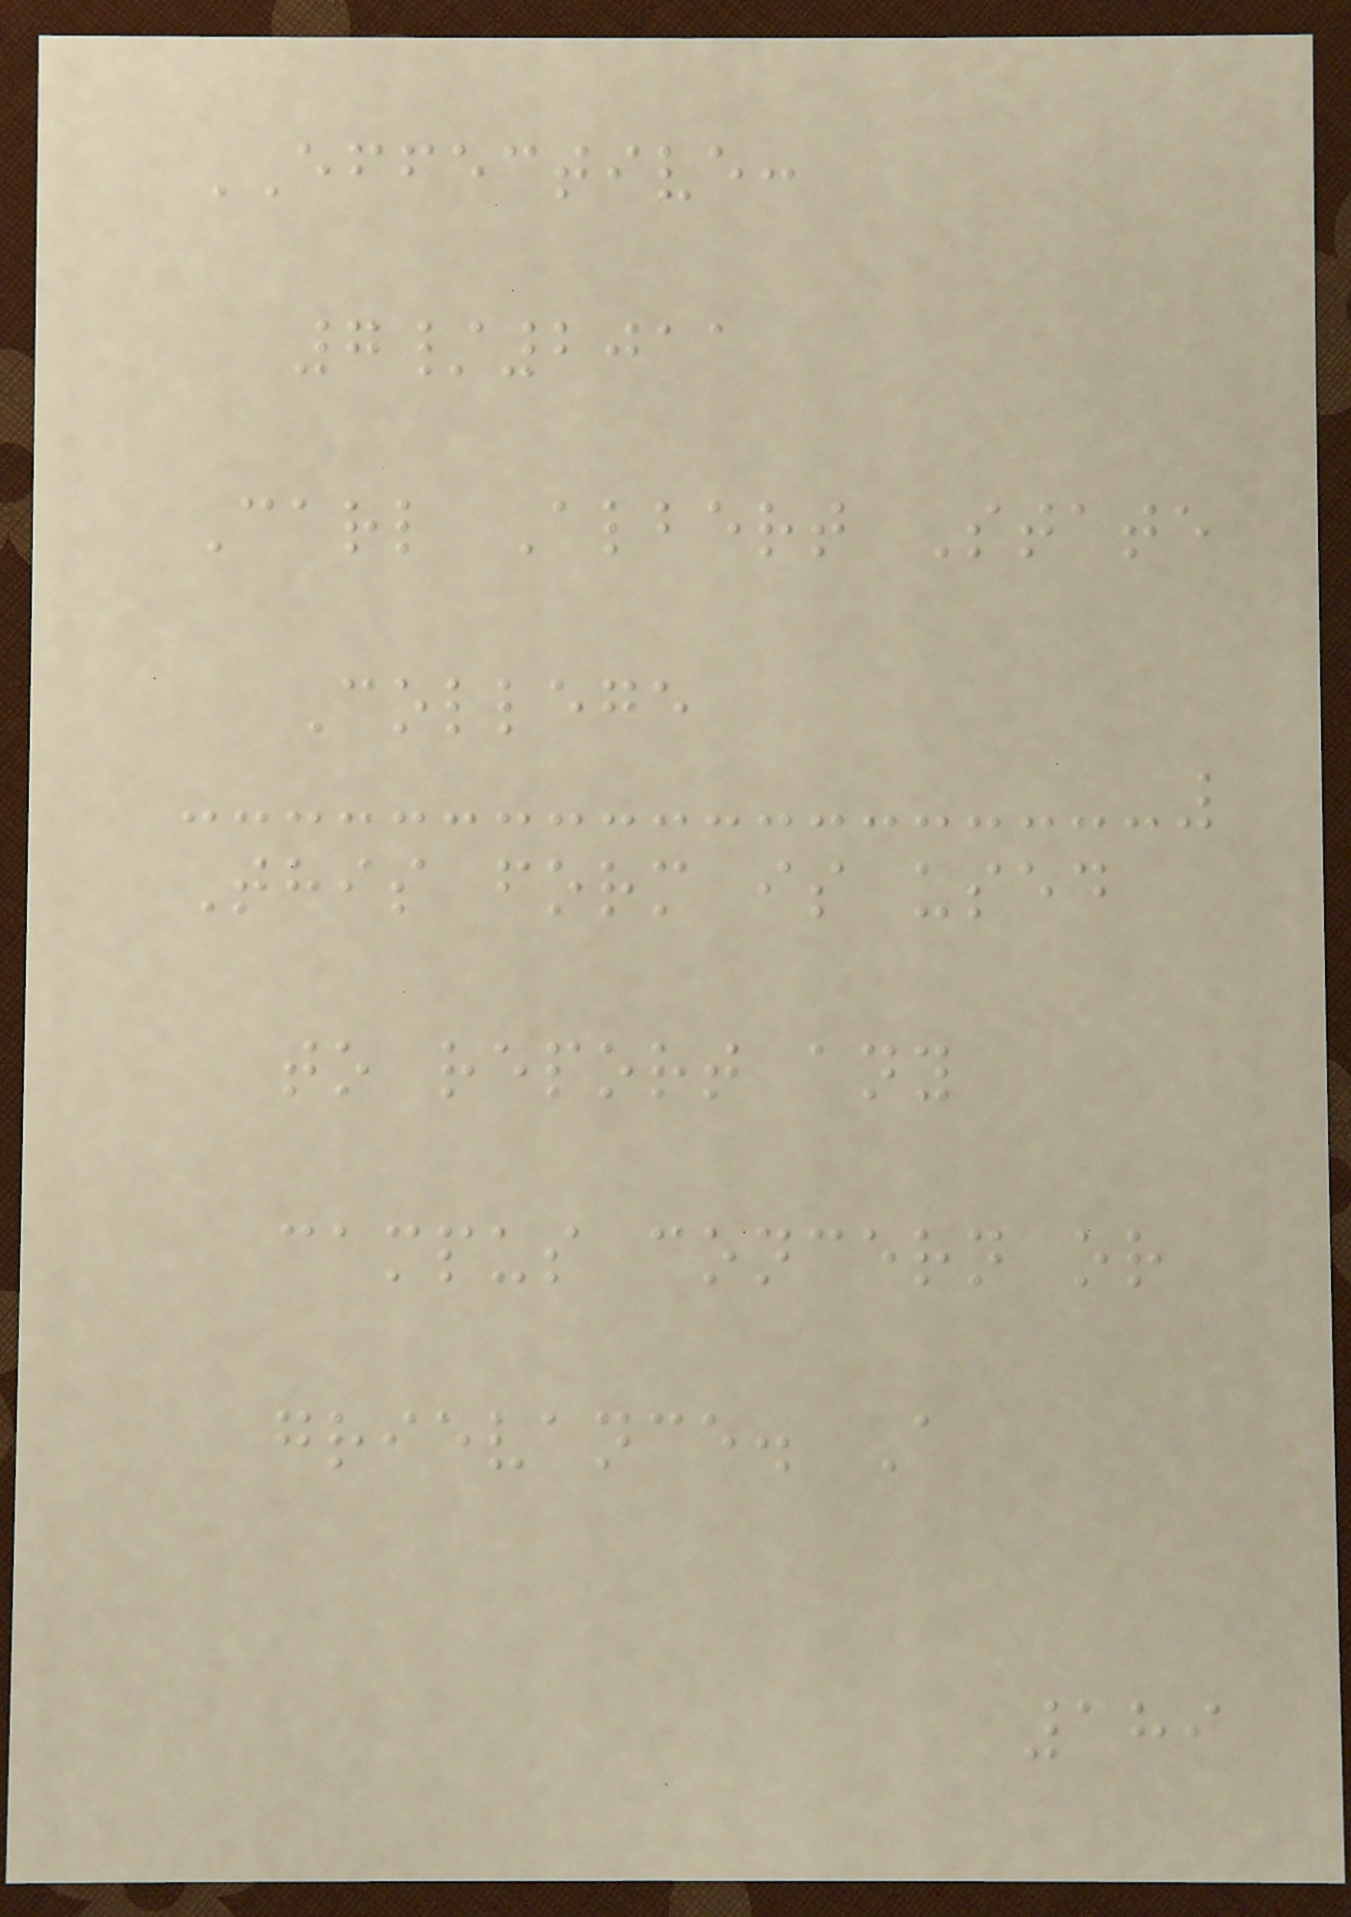EFFECTIVE:
7/2011
Carl Albert State
College
This form is used
to report any
campus concern or
grievance. A
189
